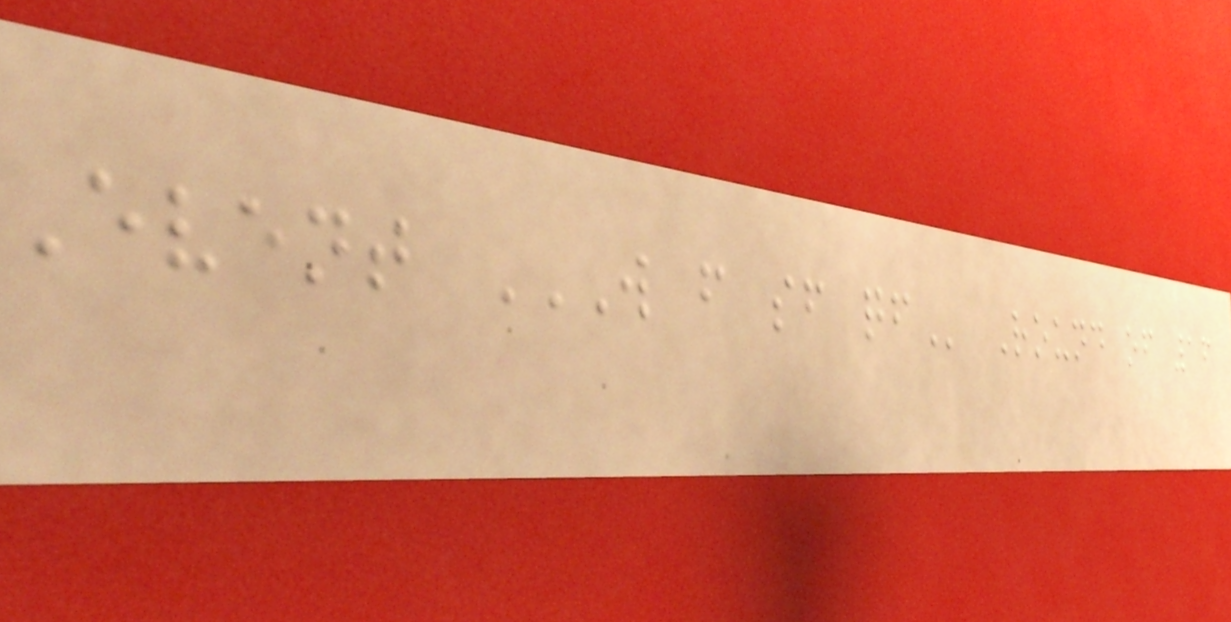Event W F SF QF Round of 16
